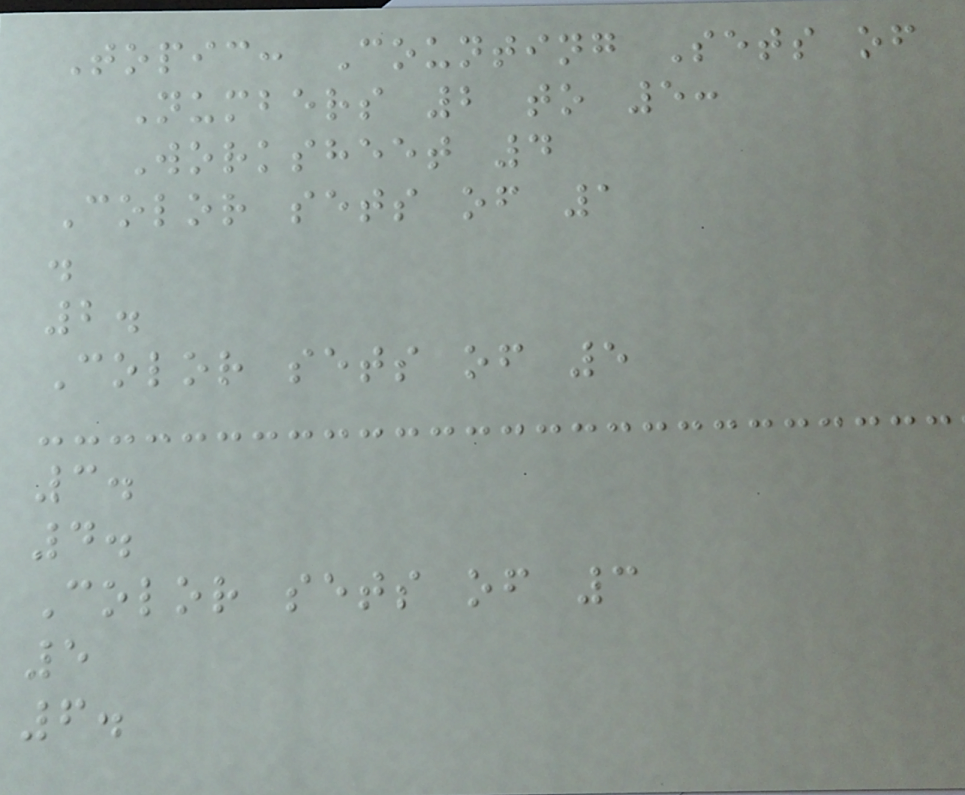Topic: Counting Sets of
Numbers 2 to 5:
Worksheet 4
Color sets of 1
.
2.
Color sets of 5
3.
4.
Color sets of 3
5
6.
